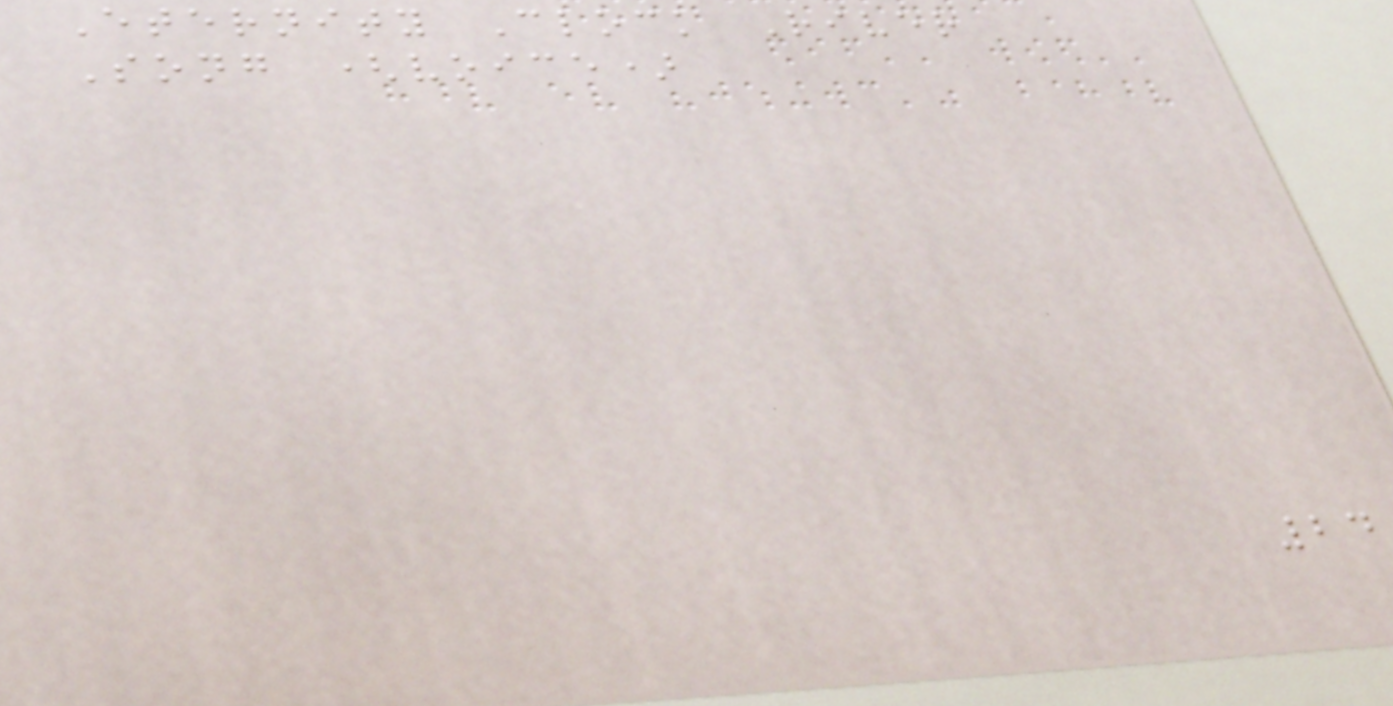Eternity Clock River
Song (voice)
24
